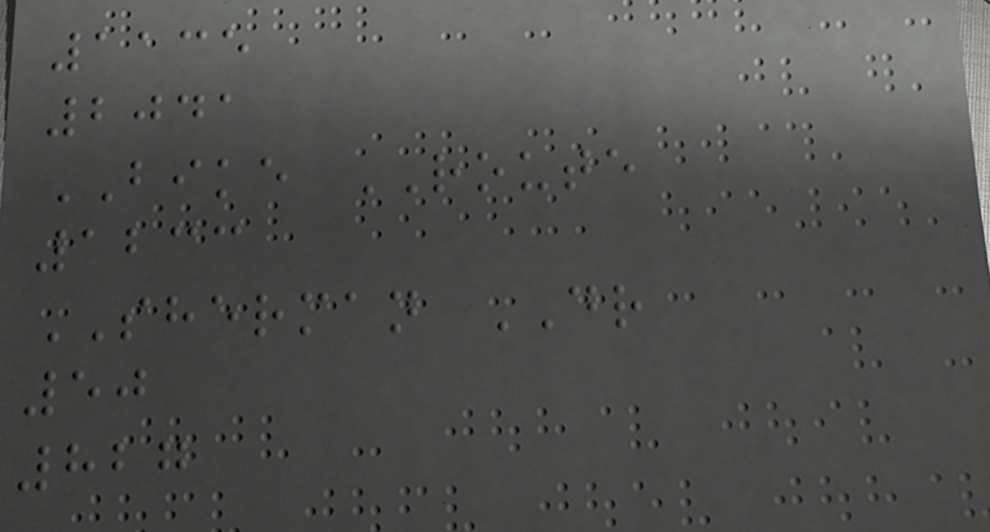1135
2041
BIKE ROUTE
1233
SHERMAN DR
50
827
